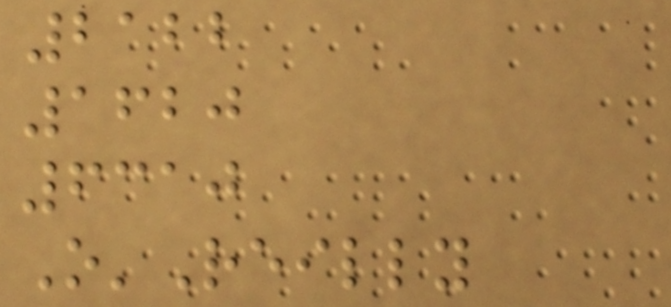2122
1620
6310
O'Reilly
